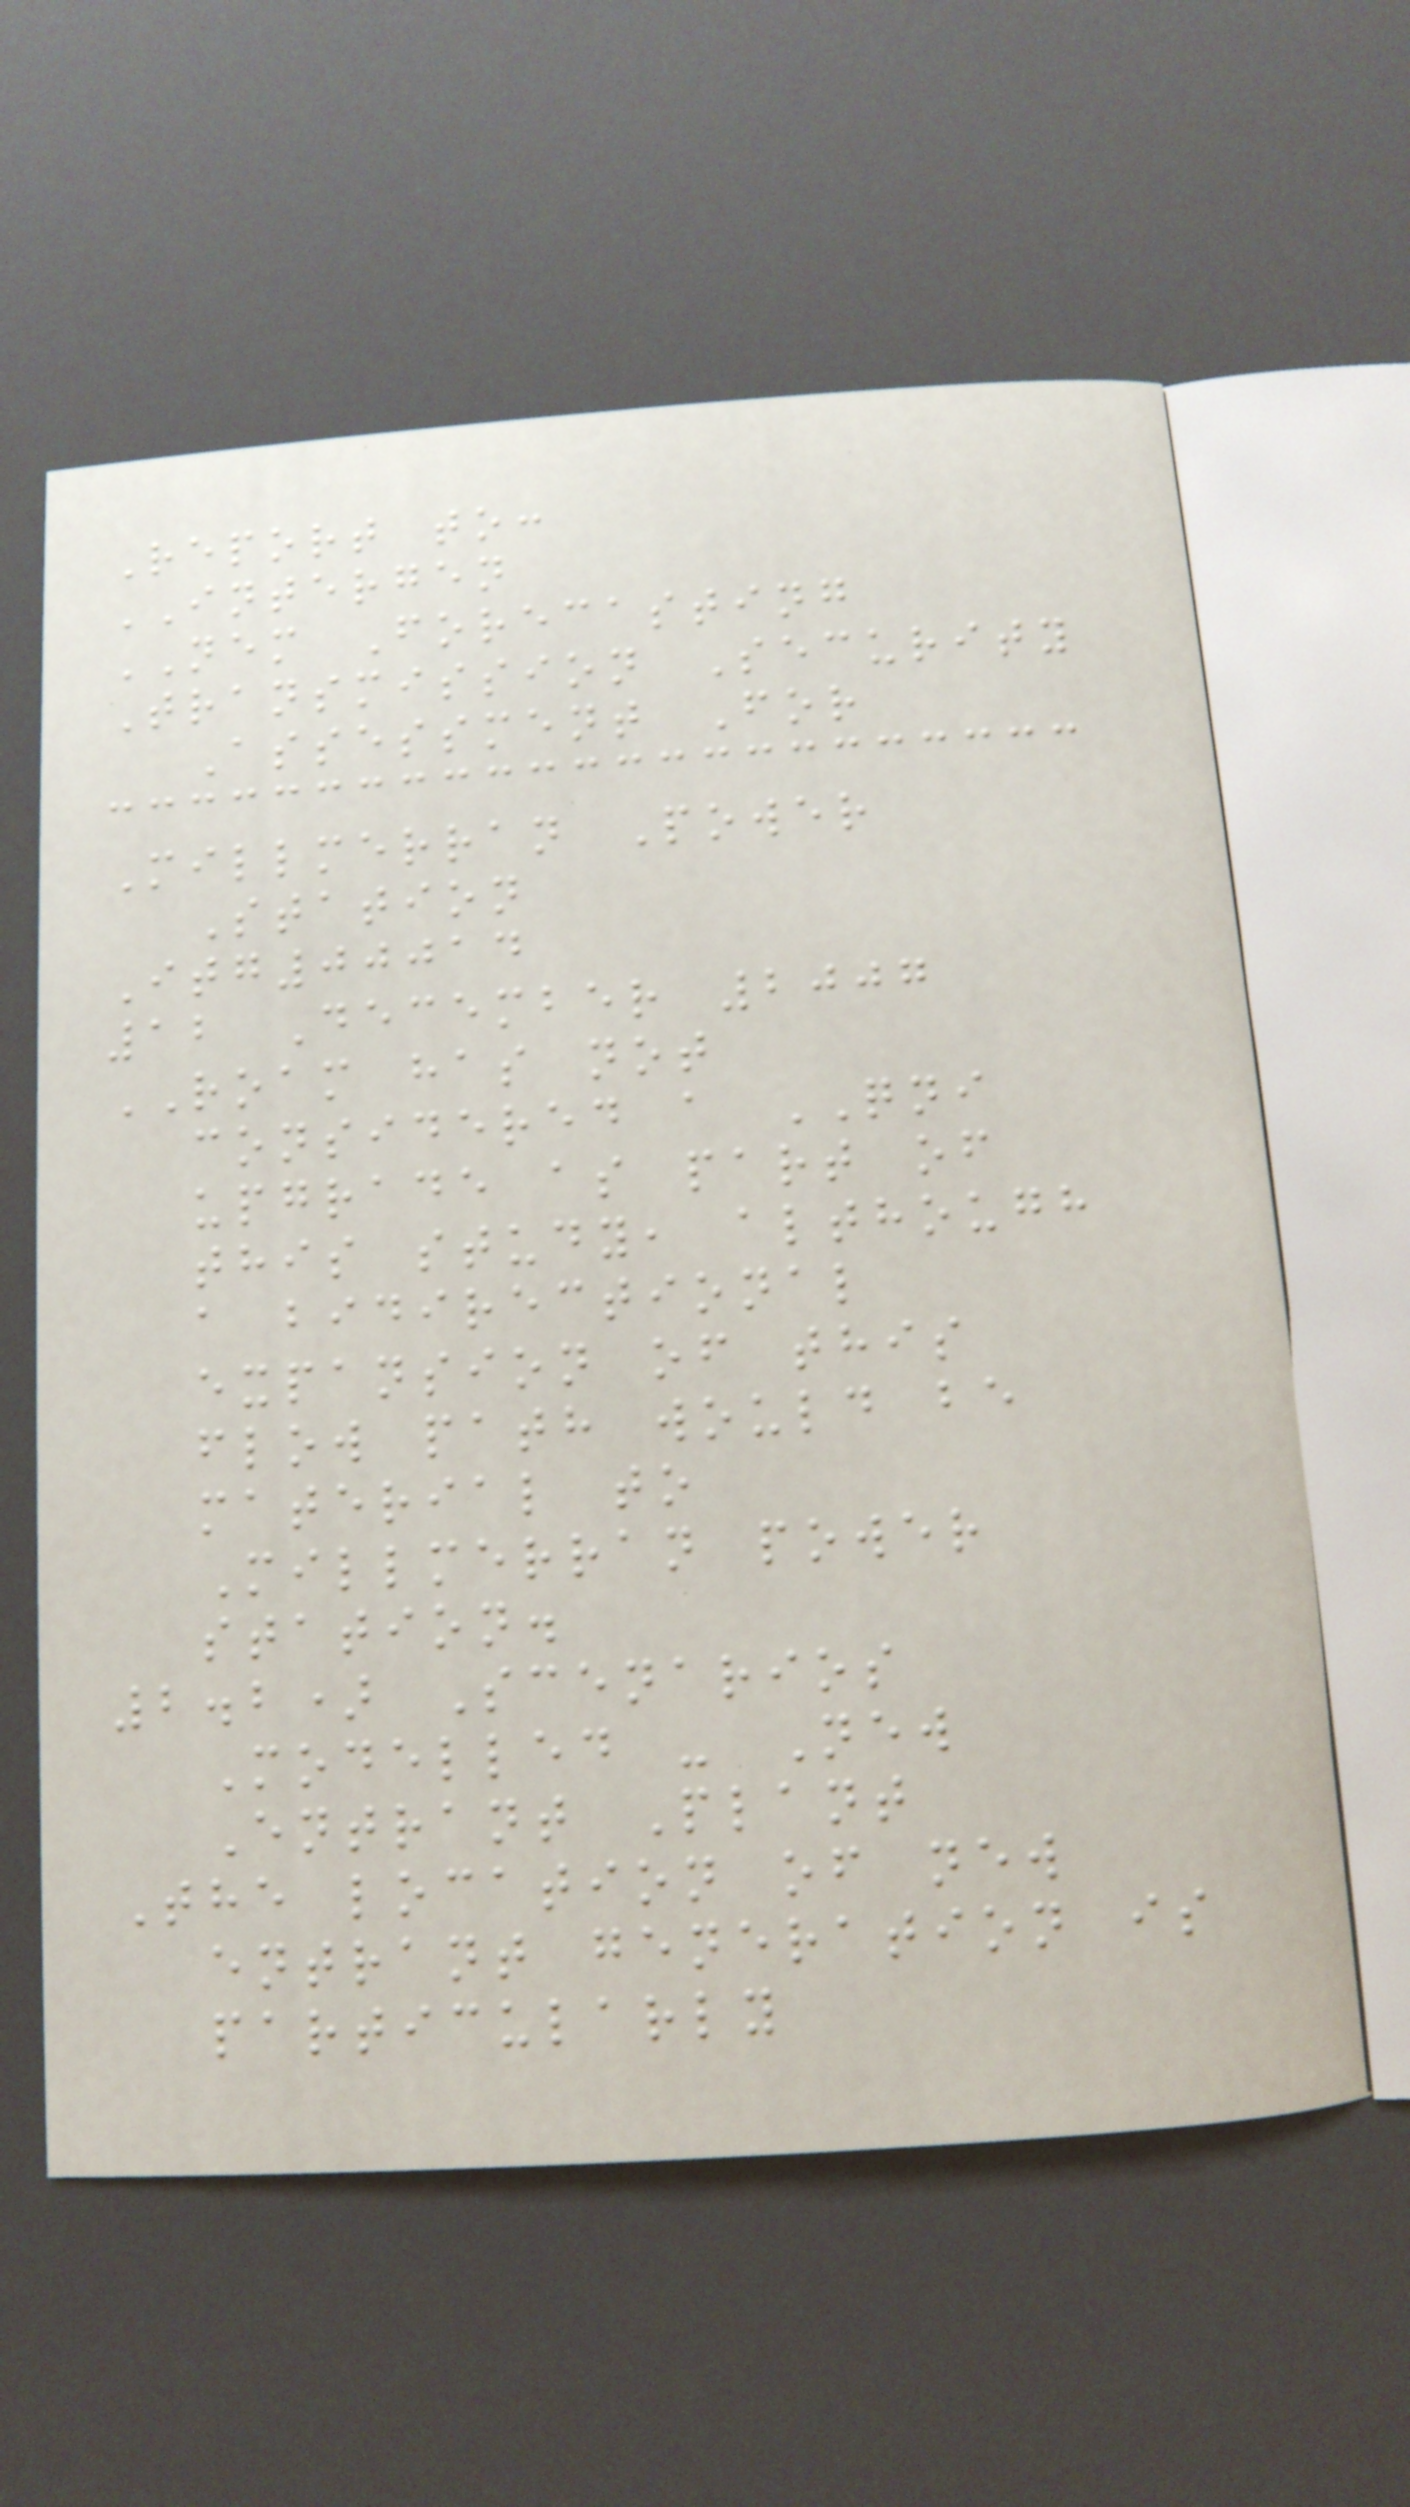Report to:
INTERGEN
NEM Forecasting
Transmission Security
Assessment For
Millmerran Power
Station
Itg00014
12 December 2007
ROAM has not
considered a QNI
upgrade as part of
this study, although
a bidirectional
expansion of this
flow path would be
material to
Millmerran power
station.
2.2) Scenarios
Modelled - New
Entrant Plant
The location of new
entrant generation is
particularly
